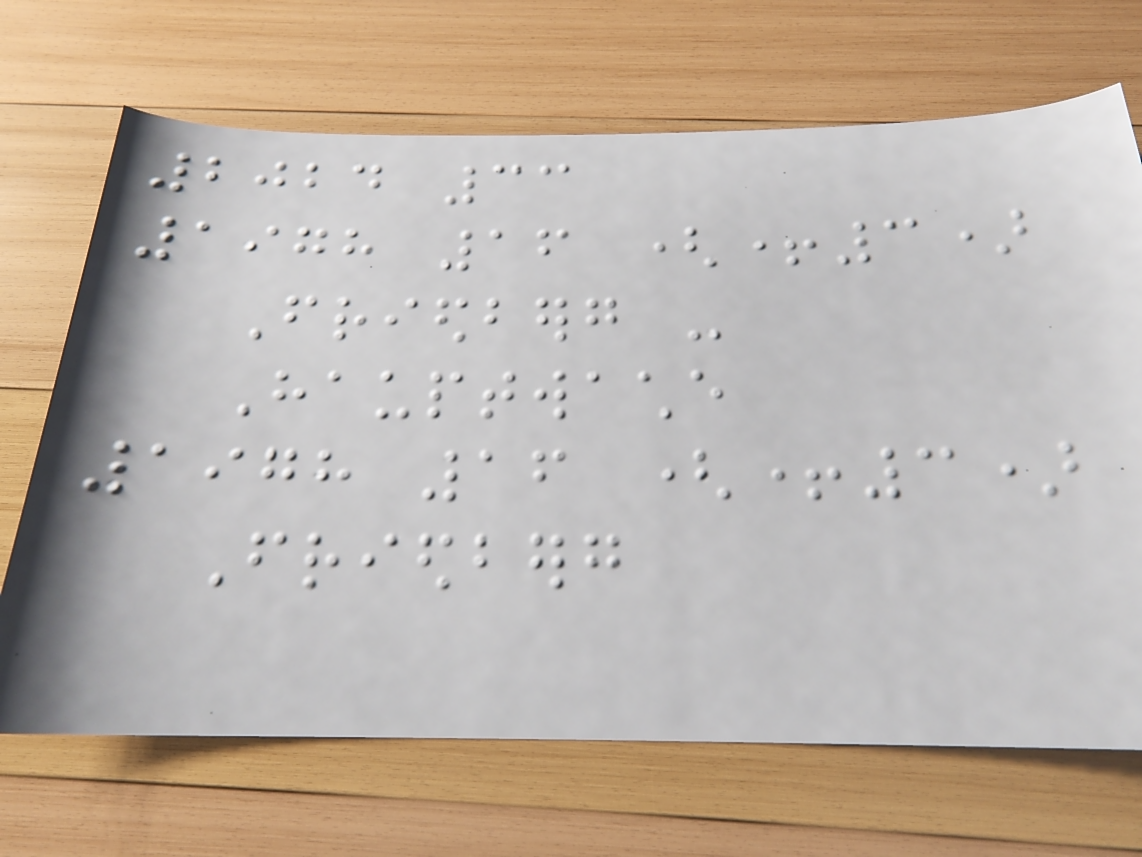2024 33
1978 16 (+3)
Friedberg -
Hauptwache
1978 16 (+3)
Friedberg
